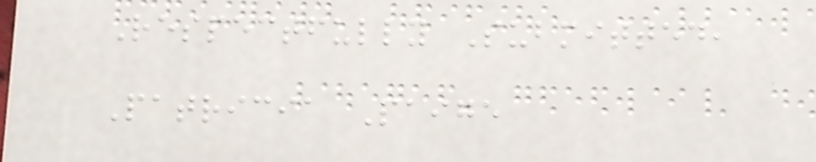Respectfully Submitted,
Patricia Paige
